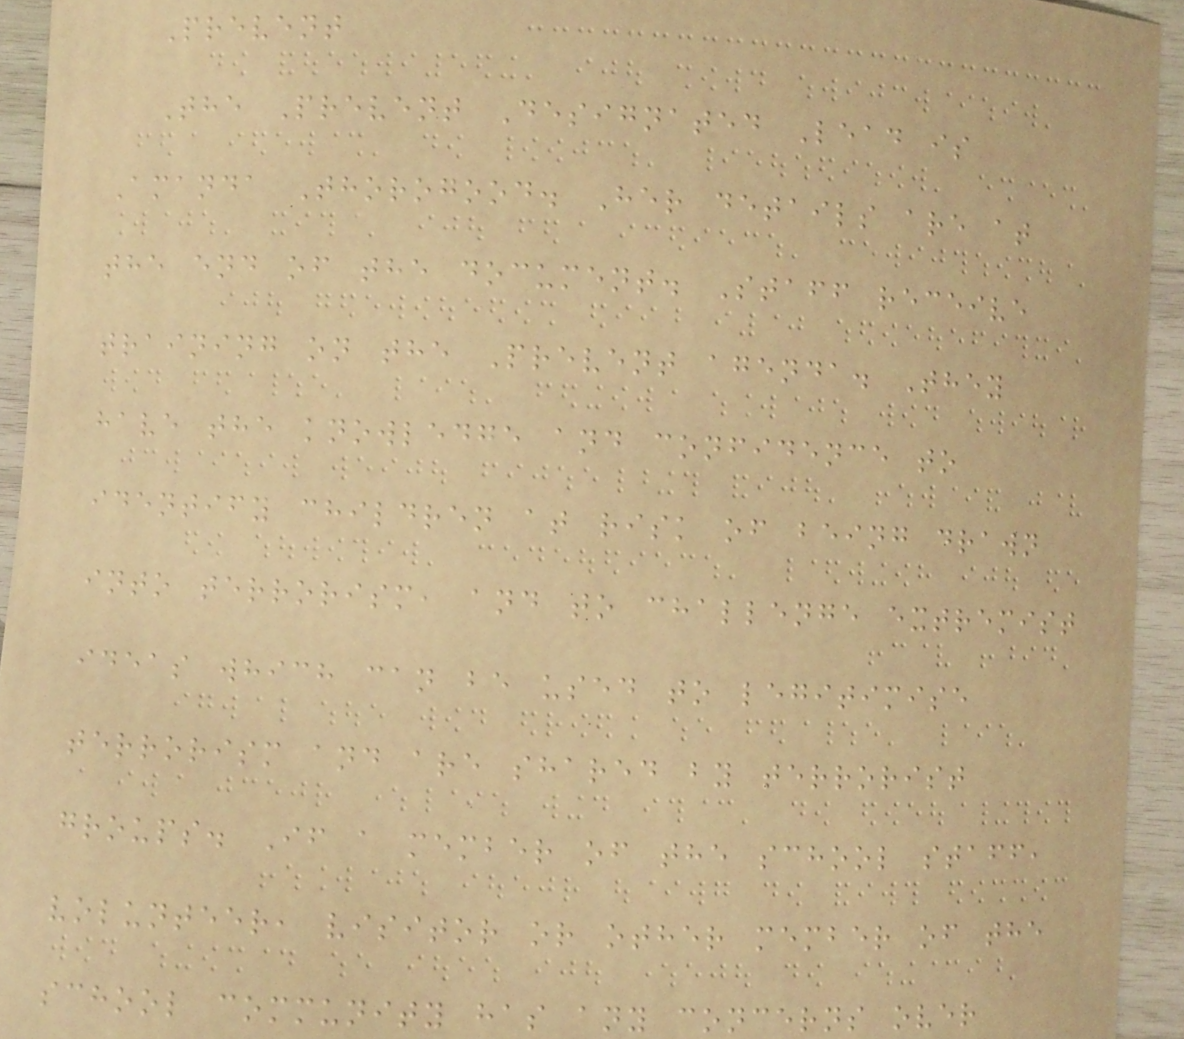Prevent
The Prevent Designated Lead is
Amanda Thorogood. Her details are at
the end of the document. Staff receive
training on the Prevent agenda. They
have the knowledge and confidence to
identify children at risk of being drawn
into terrorism, and to challenge extremist
ideas which can be used to legitimise
terrorism and are shared by terrorist
groups. If a member of the school staff,
volunteer, visitor or other member of the
school community has any concerns over
